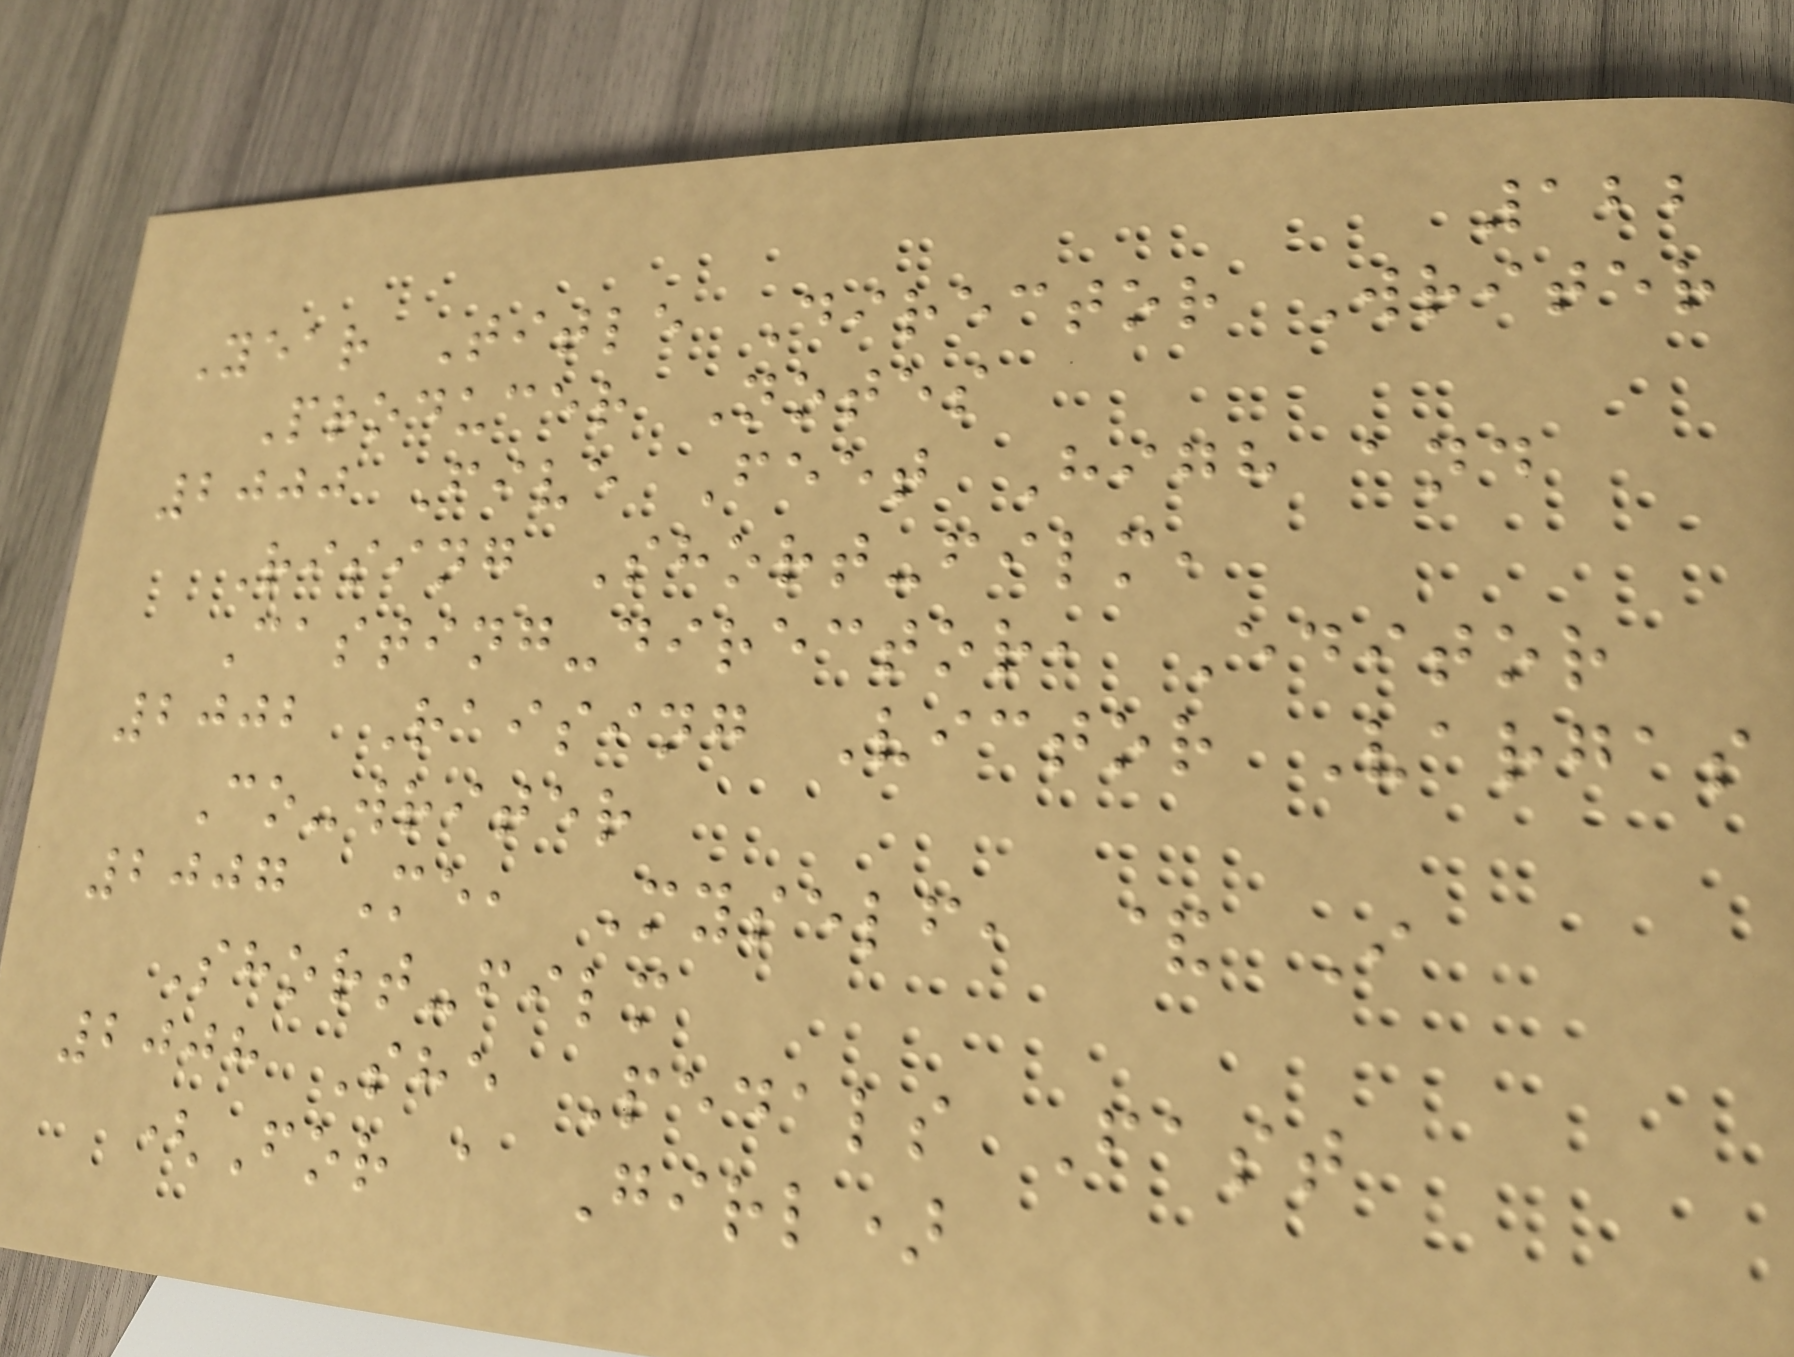122
Year Title Director Writer
Producer Notes
2000 Five Feet High and
Rising Short-film,
Casting-director, Editor
2002 Raising Victor Vargas
Co-writer
2007 Me, Myself, & I
Short-film
2008 She Pedals Fast
(For a Girl)
